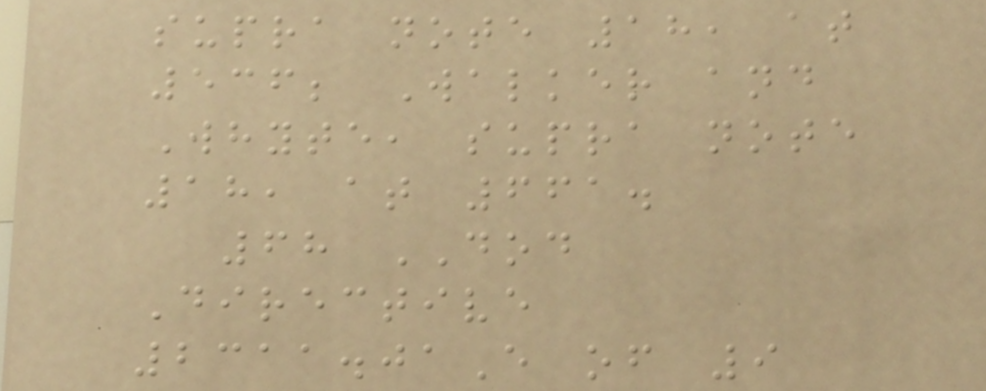supra note 18, at
536; Walker and
Whyte, supra note
18, at 661.
68 DOD
Directive
2311.01E of 9
